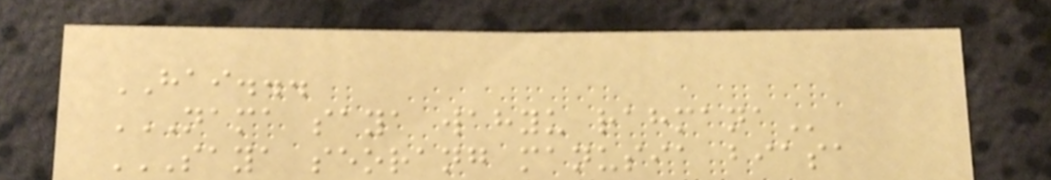HAI...
NAMA SAYA WAHYU RAHMANA
SAYA SEORANG MANUSIA BIASA
